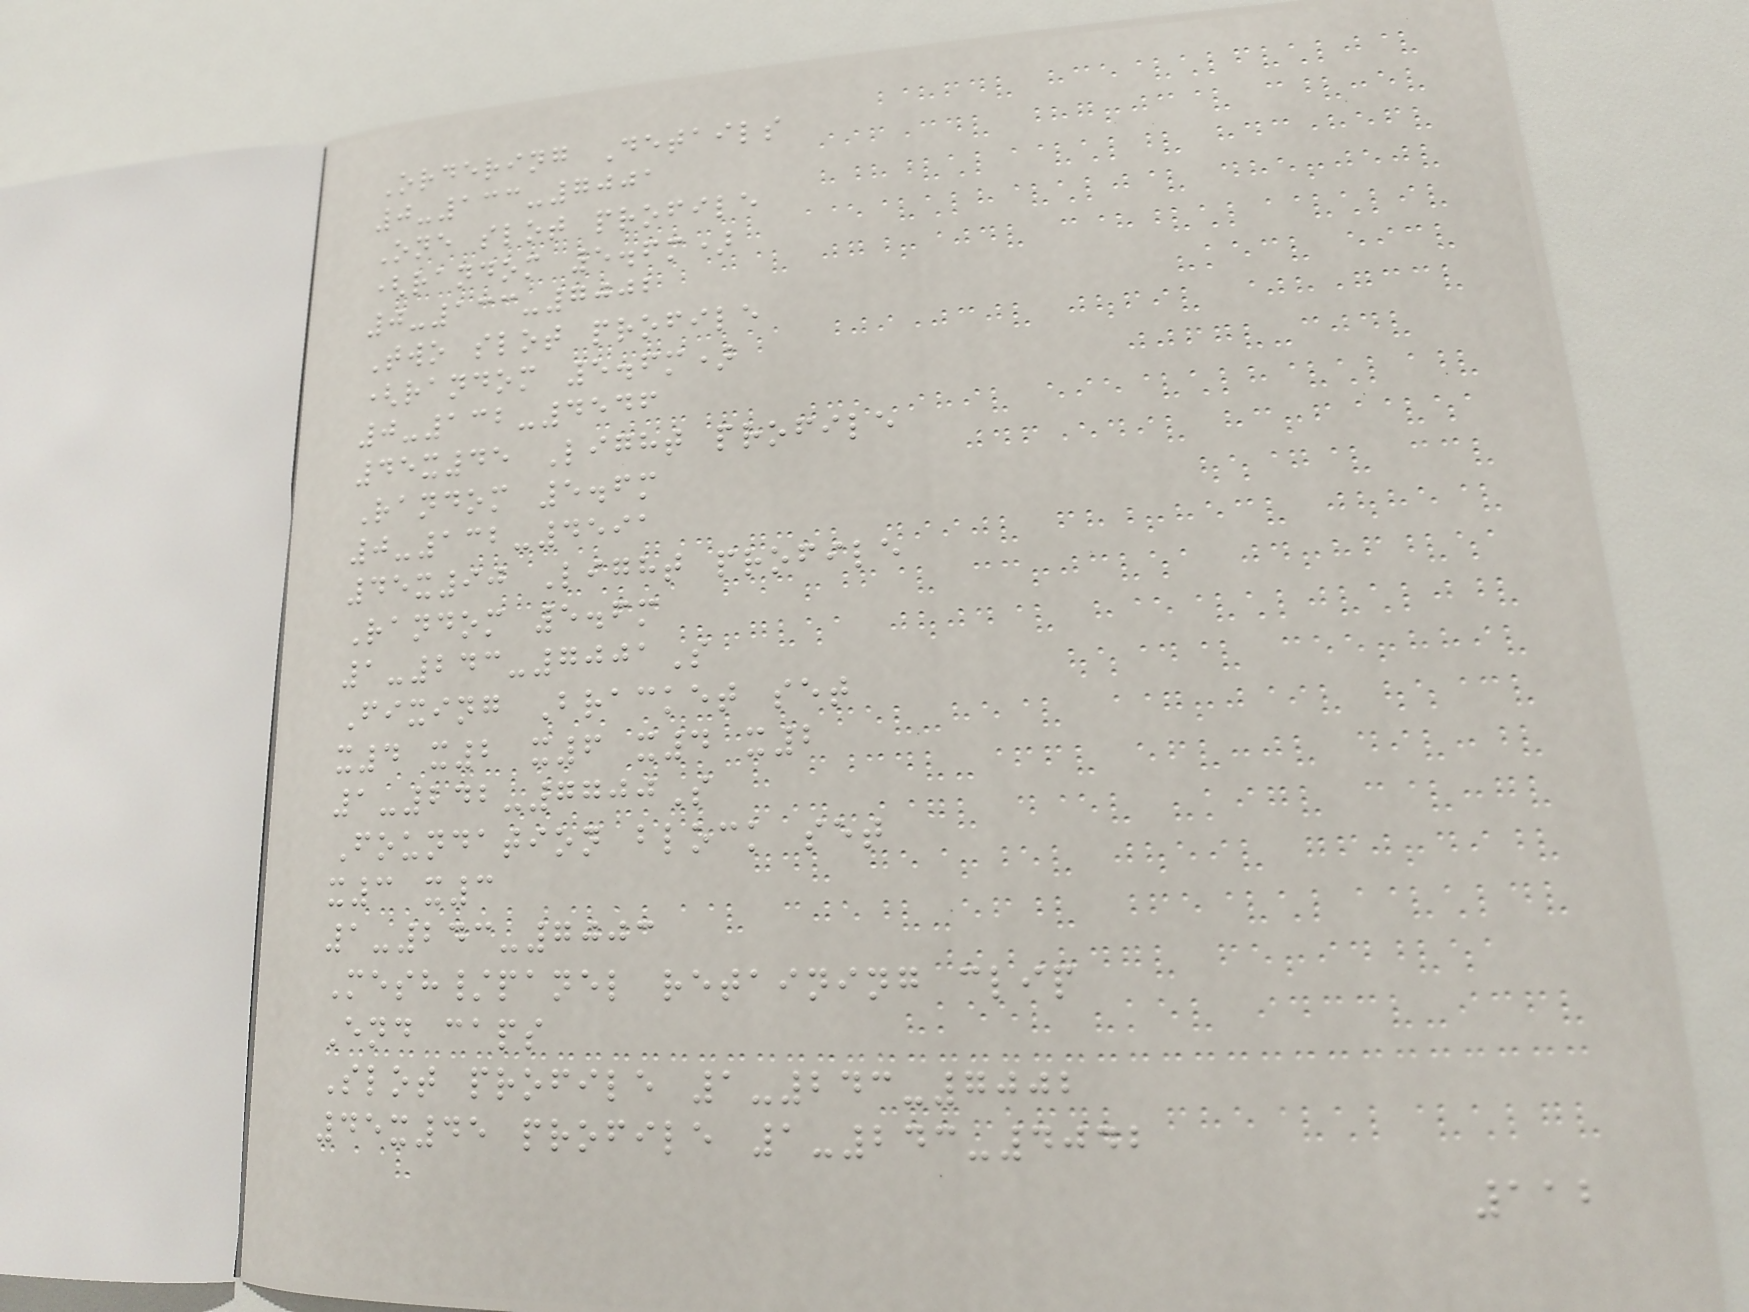Ordering Details
0-133-7001
One slot profile
(random 5.6m)
0-133-7002
Two slot profile
(random 5.6m)
0-132-4546
45x45 Light profile
Random 5.6m
0-132-4591
45x90 Light profile
Random 5.6m
1-243-7001S
Fixing Bracket set
x4 x2 x6 x4 x2
1-242-7700S
Foundation block set
x3 x3
1-243-7003
Mesh/panel retaining clip
End caps
Slot profile 1-243-7002
45x45 profile 1-243-4042
112
